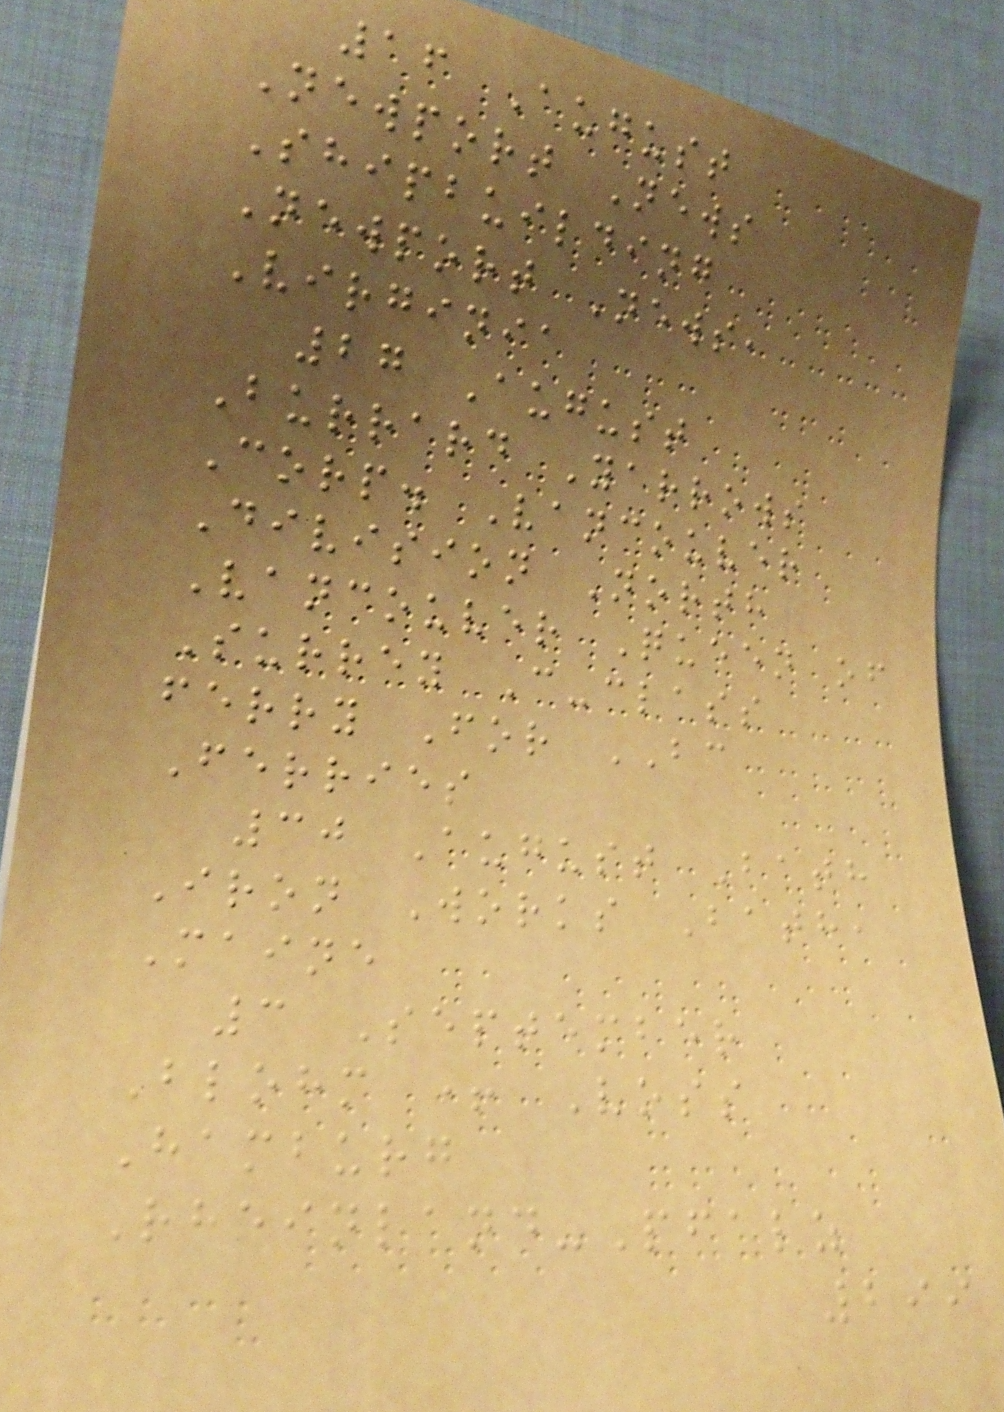16 August
Newport News
Shipbuilding
Newport News,
Virginia
27 August
Burrard Yarrows
Corp. Vancouver
Division North
Vancouver Queen of
Surrey C-class
ferry For BC
Ferries
30 August Bath
Iron Works Bath,
Maine
3 September
Blohm + Voss
Hamburg
Rheinland-Pfalz
299
